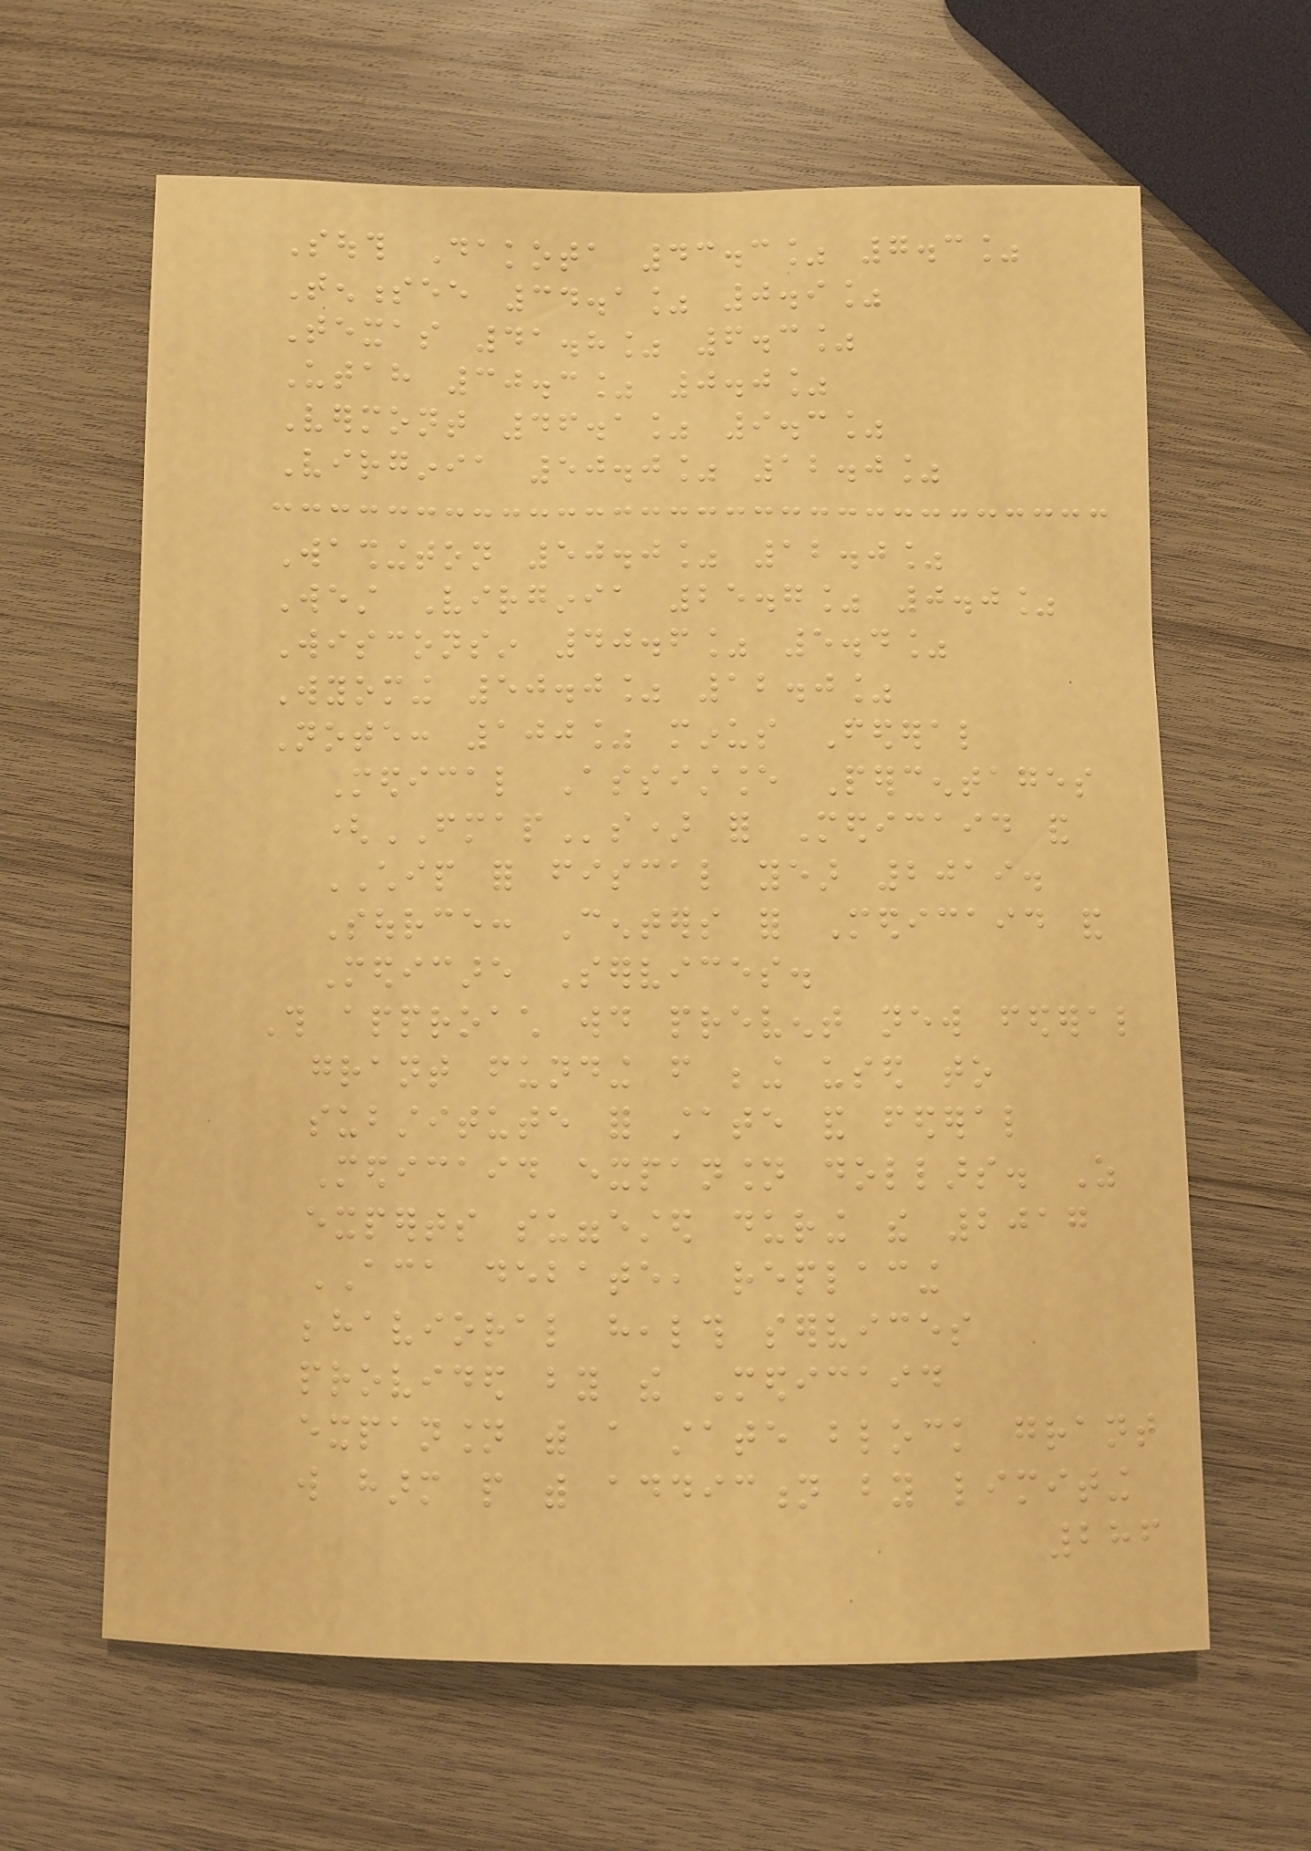South Dakota 43.3% 7.3%
Tennessee 34.1% 0.9%
Texas 41.8% 6.3%
Utah 30.3% 0.0%
Vermont 46.1% 9.3%
Virginia 50.0% 12.0%
Washington 50.0% 12.0%
West Virginia 25.7% 0.0%
Wisconsin 40.6% 5.4%
Wyoming 50.0% 12.0%
Note: 100% minus Federal
Medical Assistance Percentages
(FMAPs) for Medicaid and
CHIP for fiscal year 2019.
Source: Centers for Medicaid and
Medicare Services.
This approach would prevent new federal
grant funding from being used to
substitute for state and federal
Medicaid expansion dollars. As
experts suggested during the 2017
ACA debate, replacing
behavioral health services
provided by the Medicaid
expansion with a state block grant
will harm people with addiction by limiting
286
